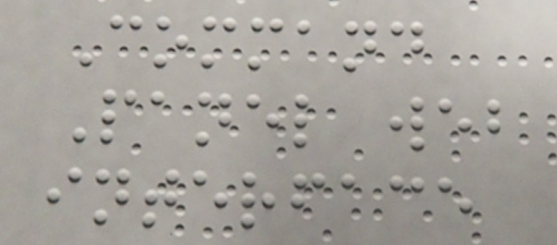Command
Panel web
interface
